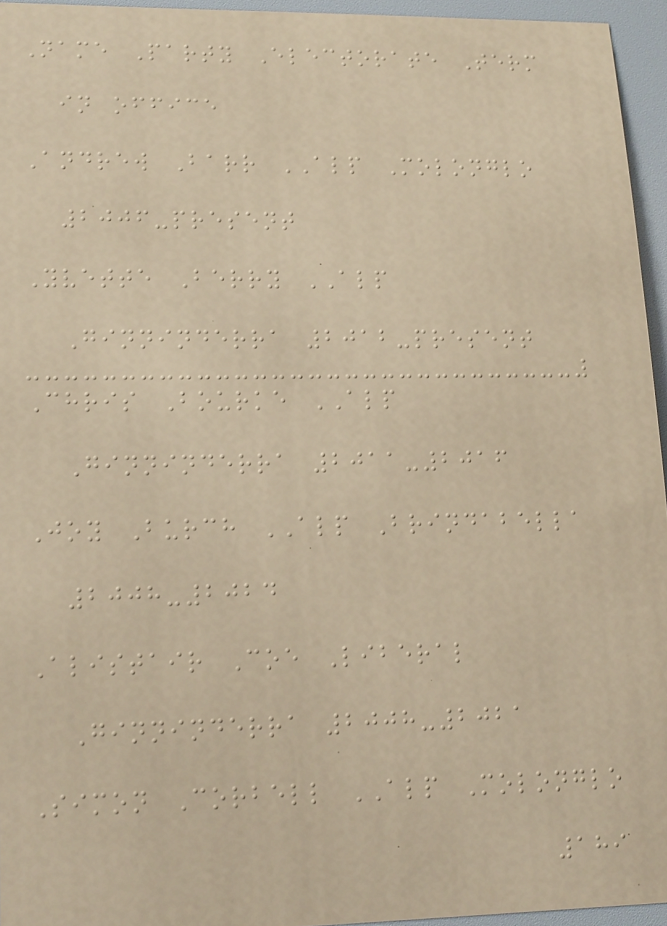Name Party Electorate Term
in office
Andrew Barr ALP Molonglo
2006-present
Yvette Berry ALP
Ginninderra 2012-present
Chris Bourke ALP
Ginninderra 2011-2016
Joy Burch ALP Brindabella
2008-2024
Alistair Coe Liberal
Ginninderra 2008-2021
Simon Corbell ALP Molonglo
189
